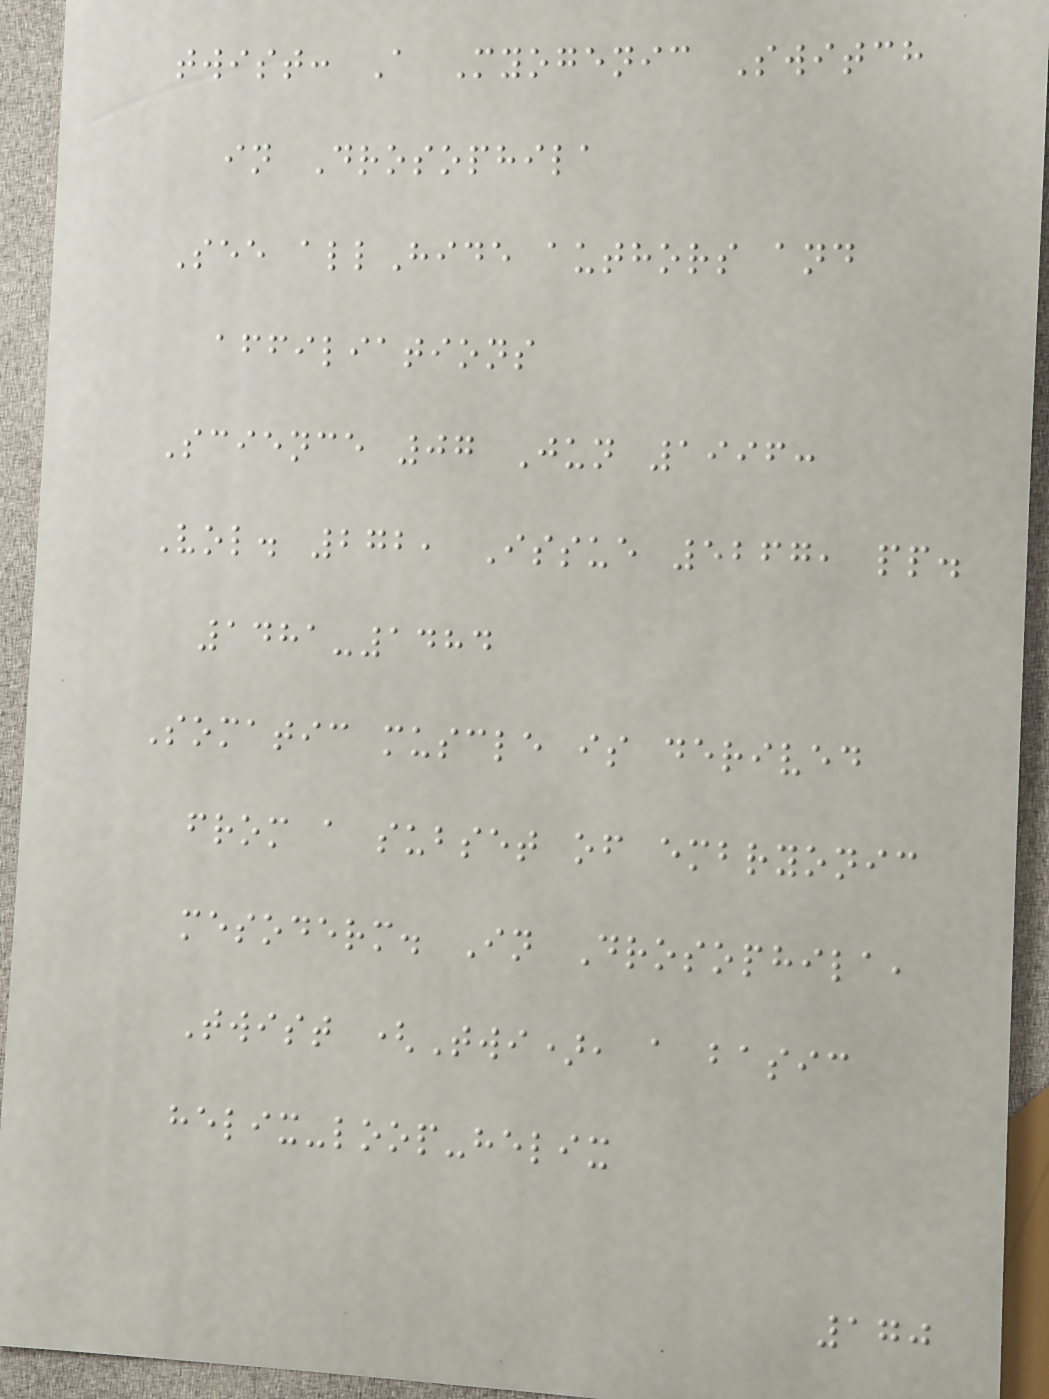twist: A Myogenic Switch
in Drosophila
See allHide authors and
affiliations
Science 07 Jun 1996:
Vol. 272, Issue 5267, pp.
1481-1484
Somatic muscle is derived
from a subset of embryonic
mesoderm. In Drosophila,
Twist (Twi), a basic
helix-loop-helix
170
